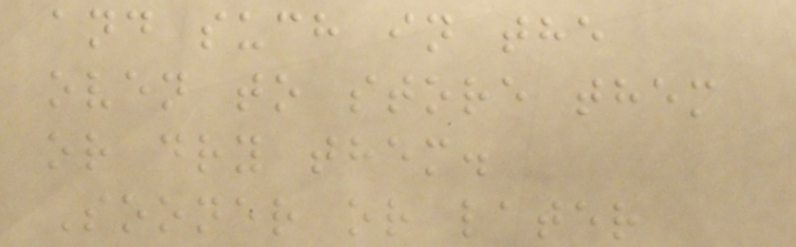and such in the
oven to store them
or dry them.
Sooner or later
